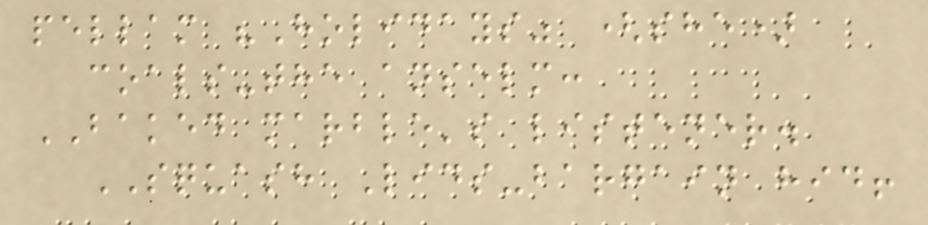pellam "Holidays" (she)
coals-the anselm:
BAKED marble's listener.
SQUASH Lids-bargain hid!
